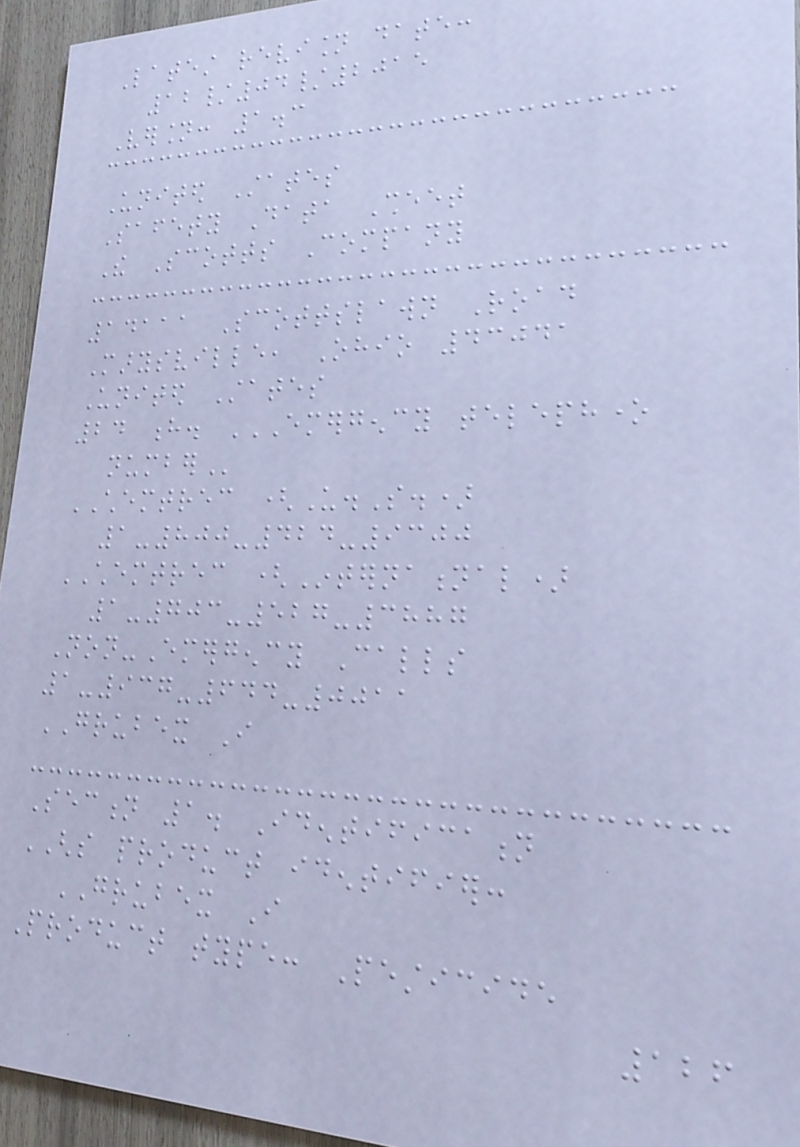Latest revision date:
12/04/2015
Version: 1.3
United States
Safety Data Sheet
The Scotts Company
14111 Scottslawn Road
Marysville, Ohio 43041
United States
24 h. EMERGENCY TELEPHONE
NUMBER
CHEMTREC (U.S.)
1-800-424-9300
CHEMTREC (International)
1-703-527-3887
Non-Emergency Calls
1-937-644-0011
GRUBEX I
Section 1. Identification
GHS product identifier:
GRUBEX I
Product type: Pesticide
126
